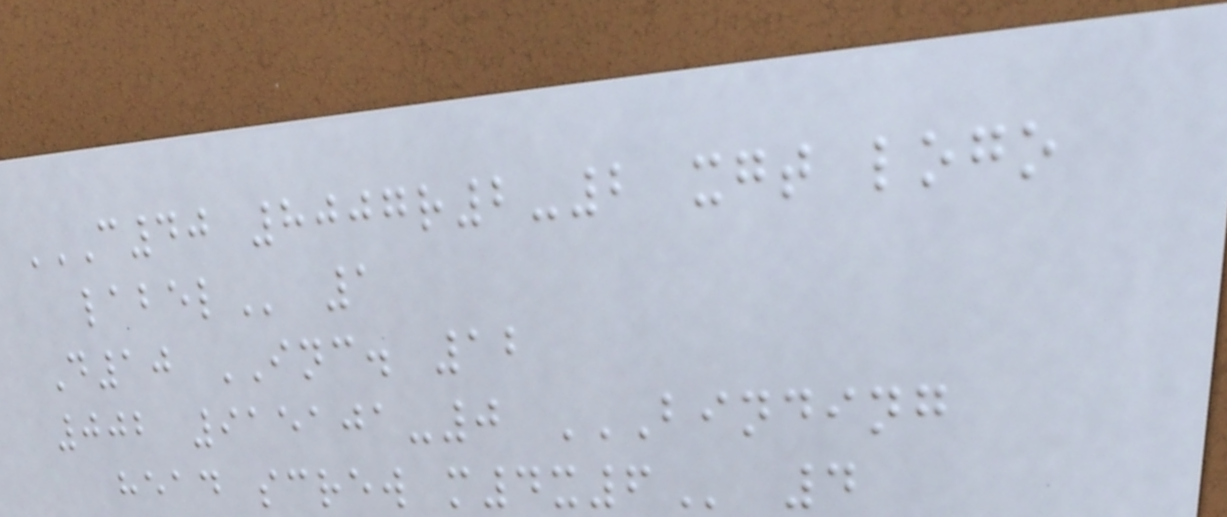C40 8007R2-2 XGT LOGO
LABEL 1
D10 INC. 12
002 915101-0 BINDING
HEAD SCREW M4X6 4
